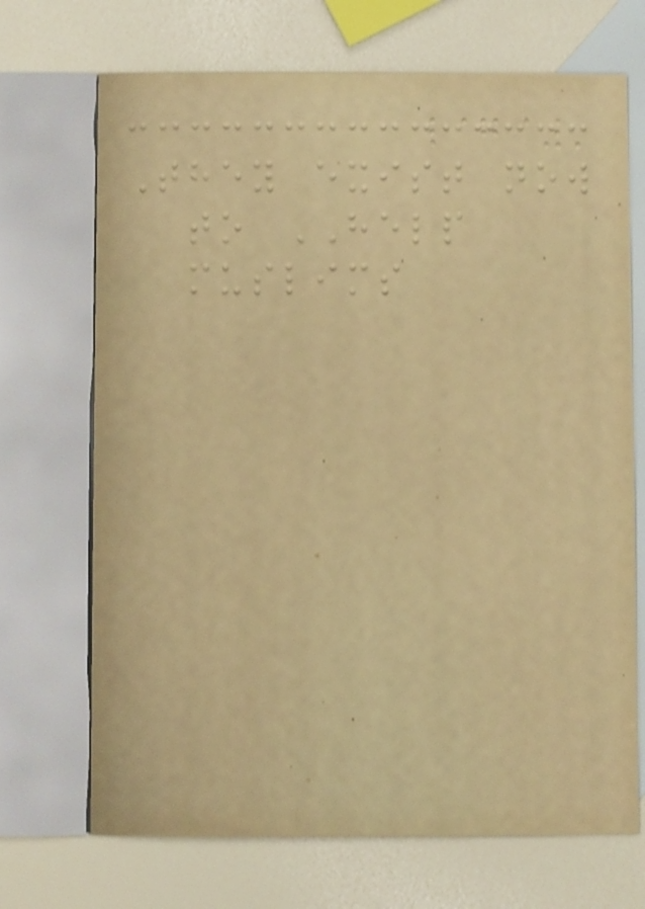They exist now
to HELP
muslims
